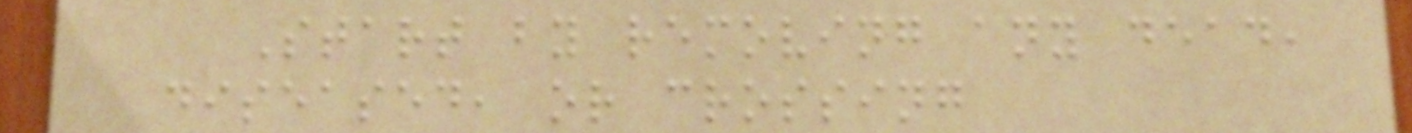Start by removing any dead,
diseased, or crossing
